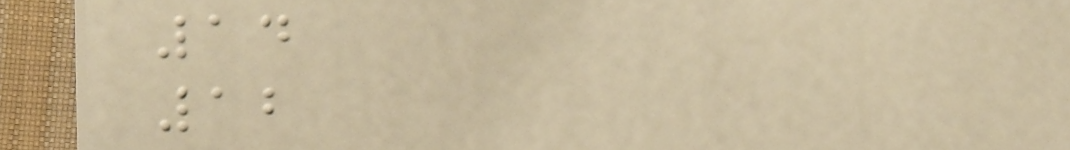14
12
